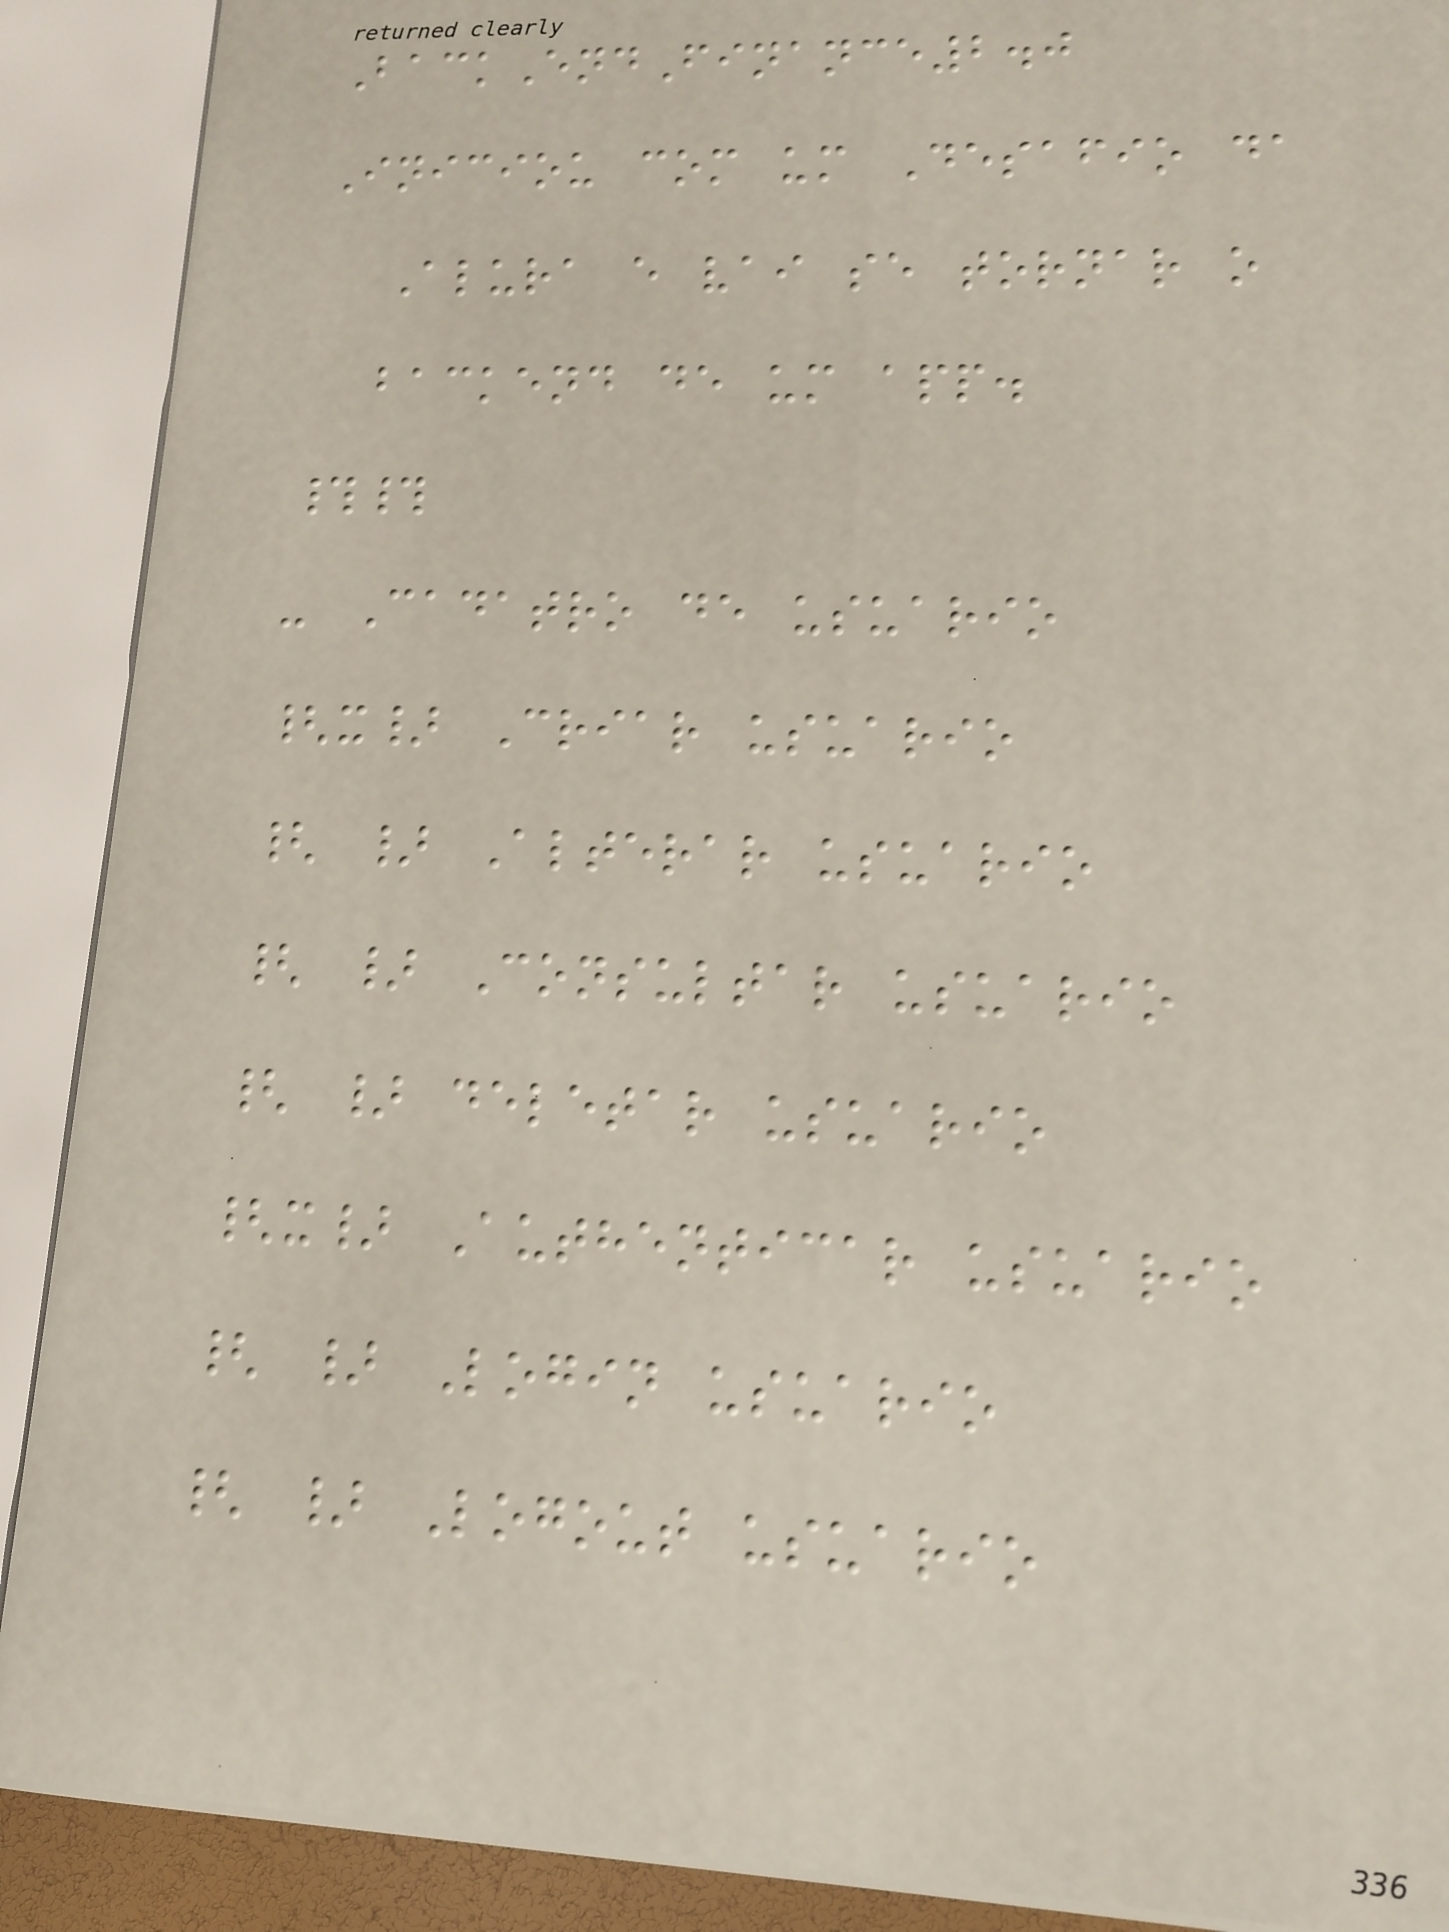BackEndFinance2.0
Iniciou com um Desafio da
Alura e vai se tornar o
backend de um app.
##
- Cadatro de usuario
{x} Criar usuario
{ } Alterar usuario
{ } Consultar usuario
{ } deletar usuario
{x} Authenticar usuario
{ } Login usuario
{ } Logout usuario
